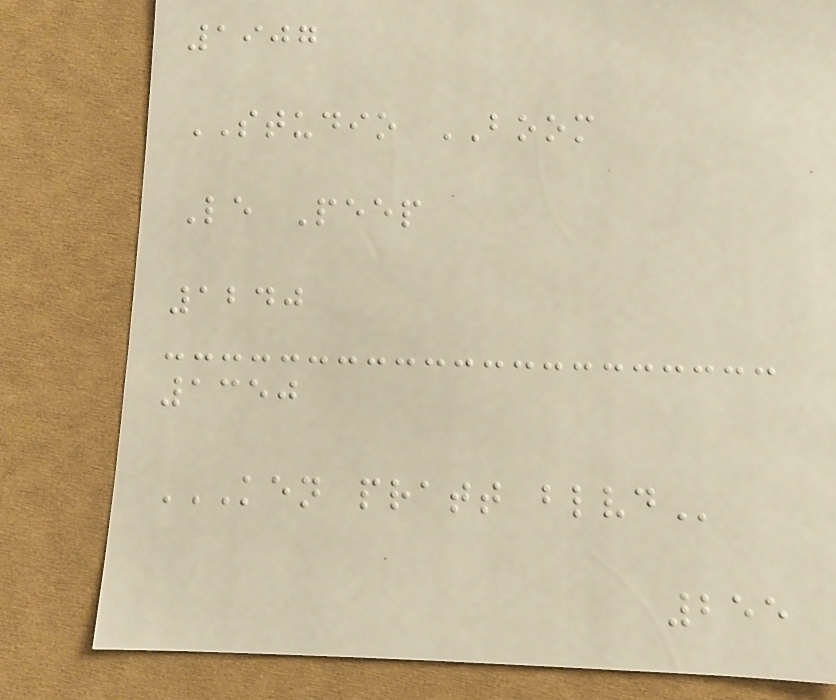1907
STUDIO BOOM
Le Peep
1240
1350
KEN PRATT BLVD
255
